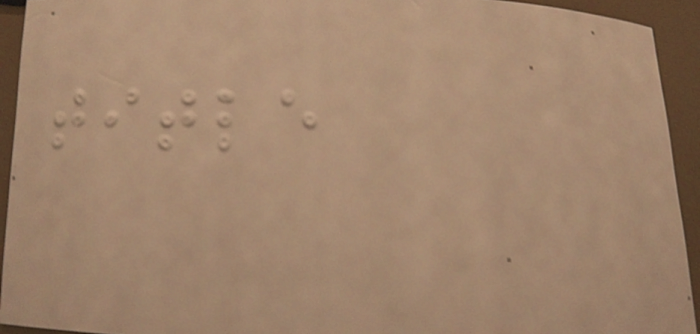title
